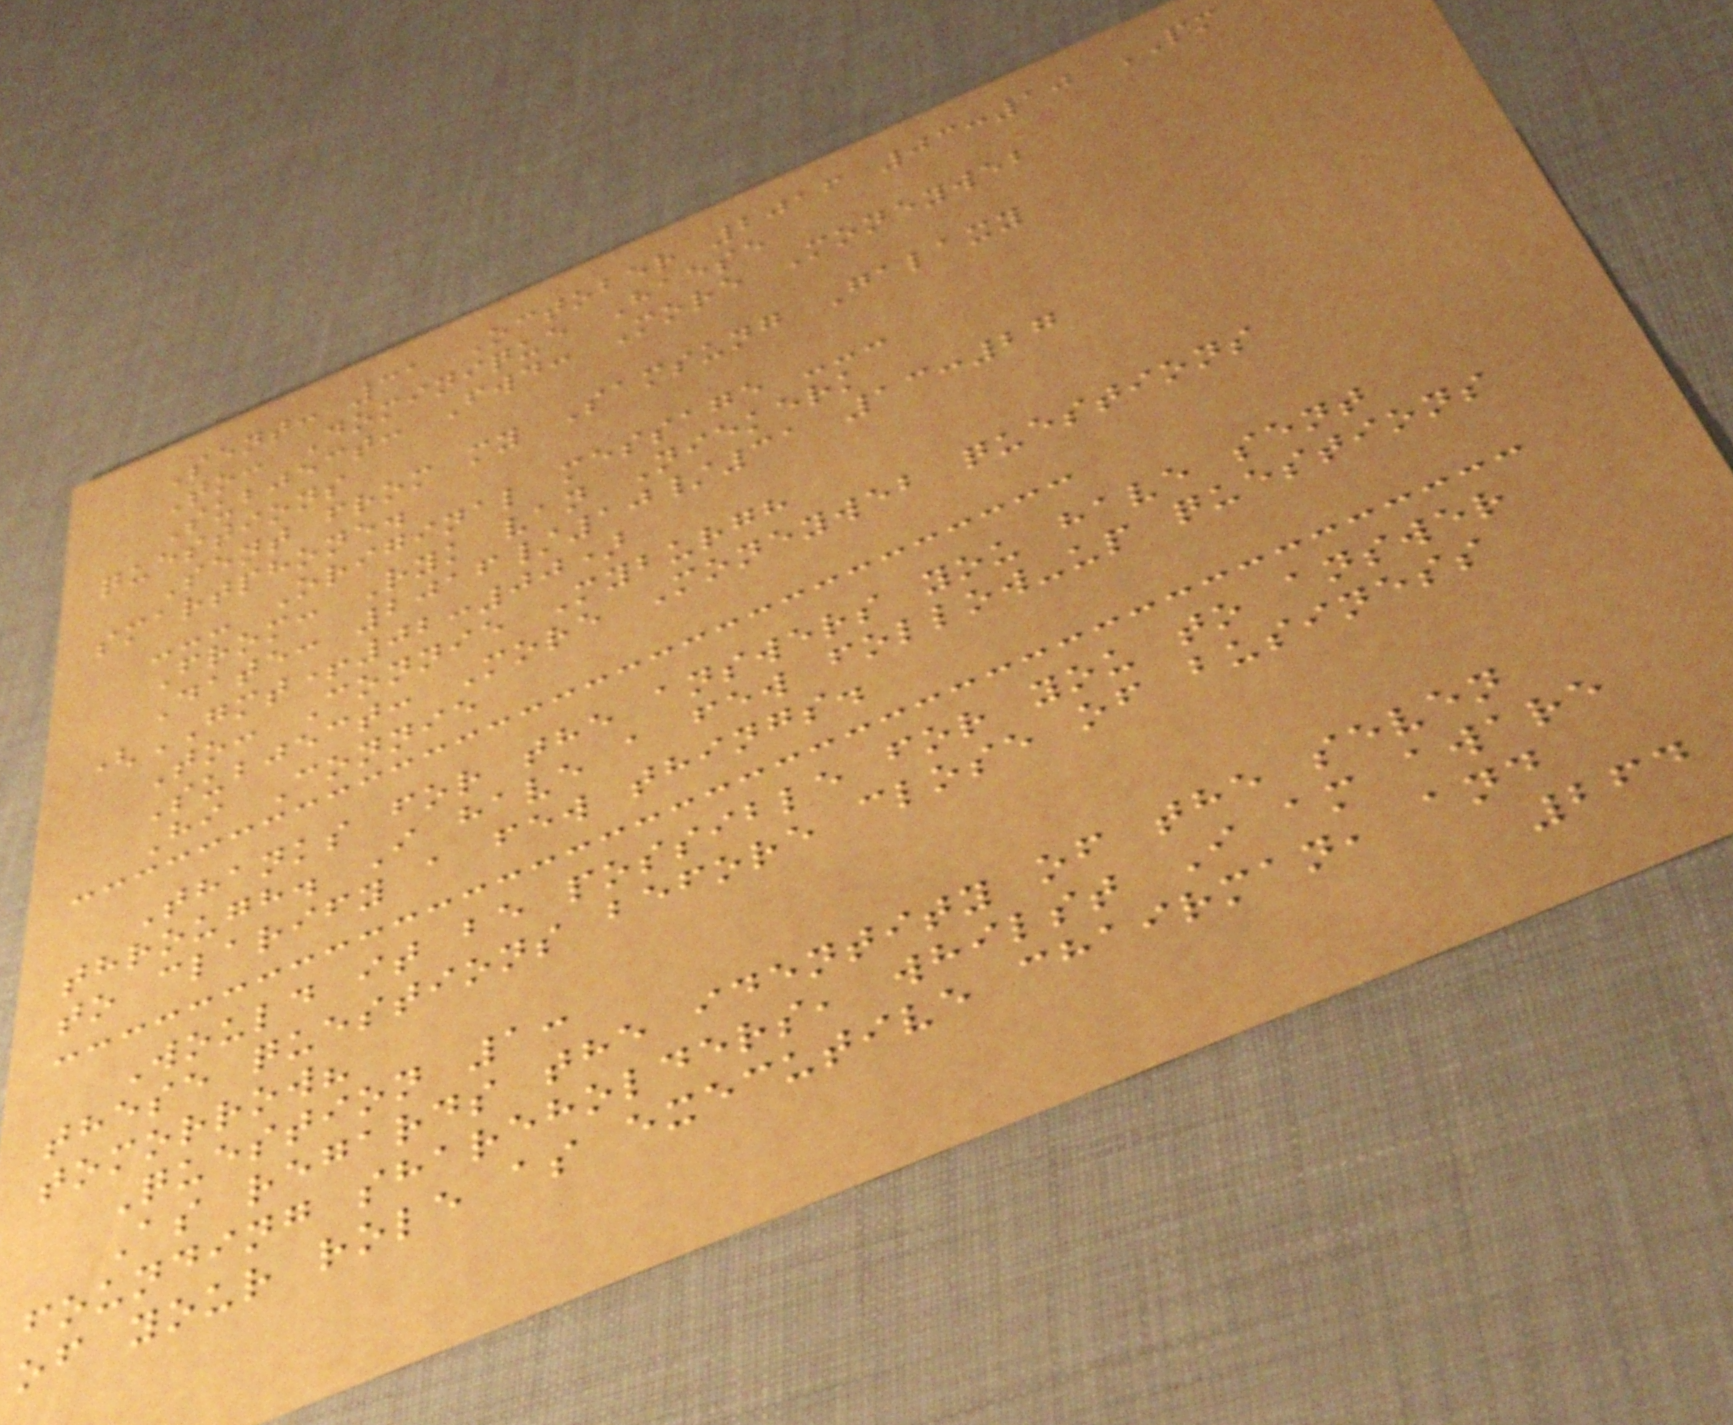Sent: 31 October 2016 03:10 PM
To: Dominique Haese
Subject: Fwd: More Moneyweb
questions
Sent from my Samsung Galaxy
smartphone.
--- Original message ---
From: Ryk van Niekerk
Date: 2016/10/31 13:27
(GMT+02:00)
To: Connie Myburgh
Subject: More Moneyweb questions
Hi Connie
Thanks for the answers you have sent
through. I have a few follow-up questions
to clarify a few things.
Would it be possible for you to answer
these questions before close of business
tomorrow?
Question 1:
As regards the identity of the seven
founding shareholders, whilst I am aware
of your role as executive chairman, and
264
